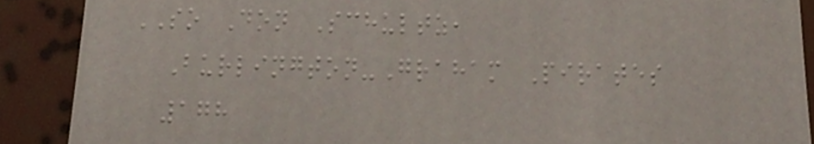SO Don Schultz,
Burlington-Graham Pirates
178
